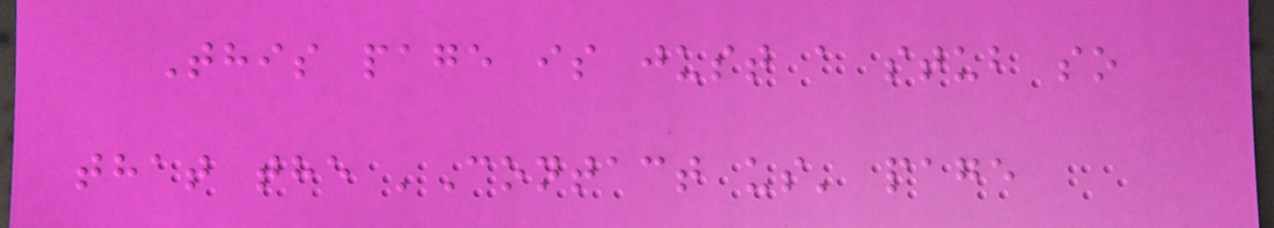This page is just a stub so
that the 'Contact us' page
